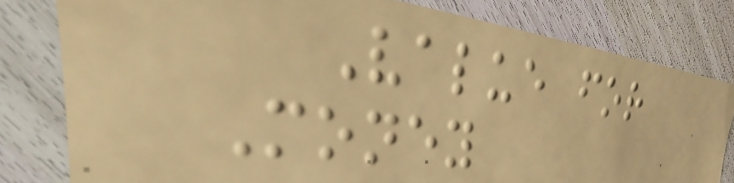Value for
Money
